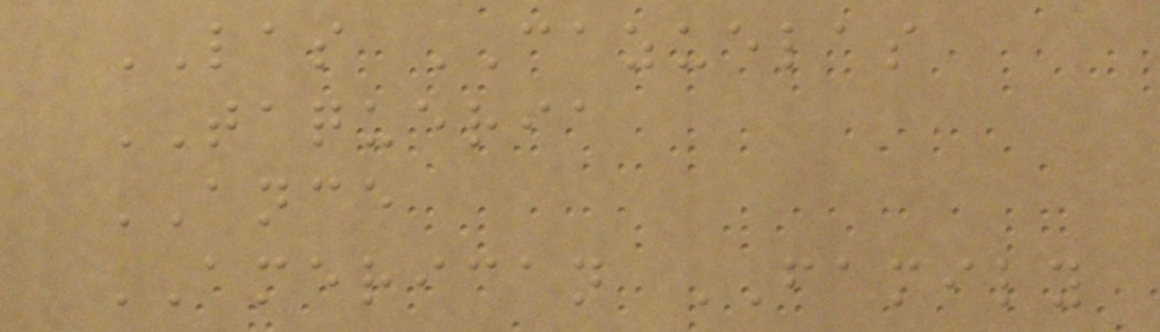LAS CAZUELAS
TAQUERIA
ANCE
AMERICAN FAMILY
